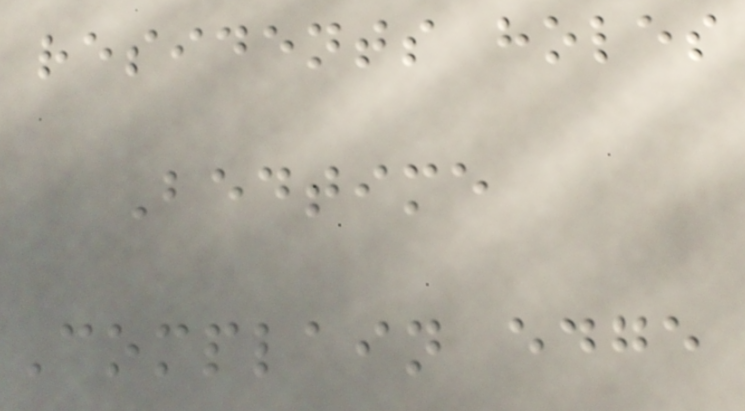residents holes
Bedtime
Complain edge
